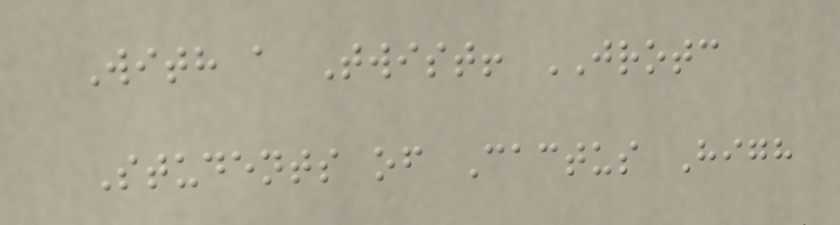With a Twist! JROTC
Students of Cactus High
